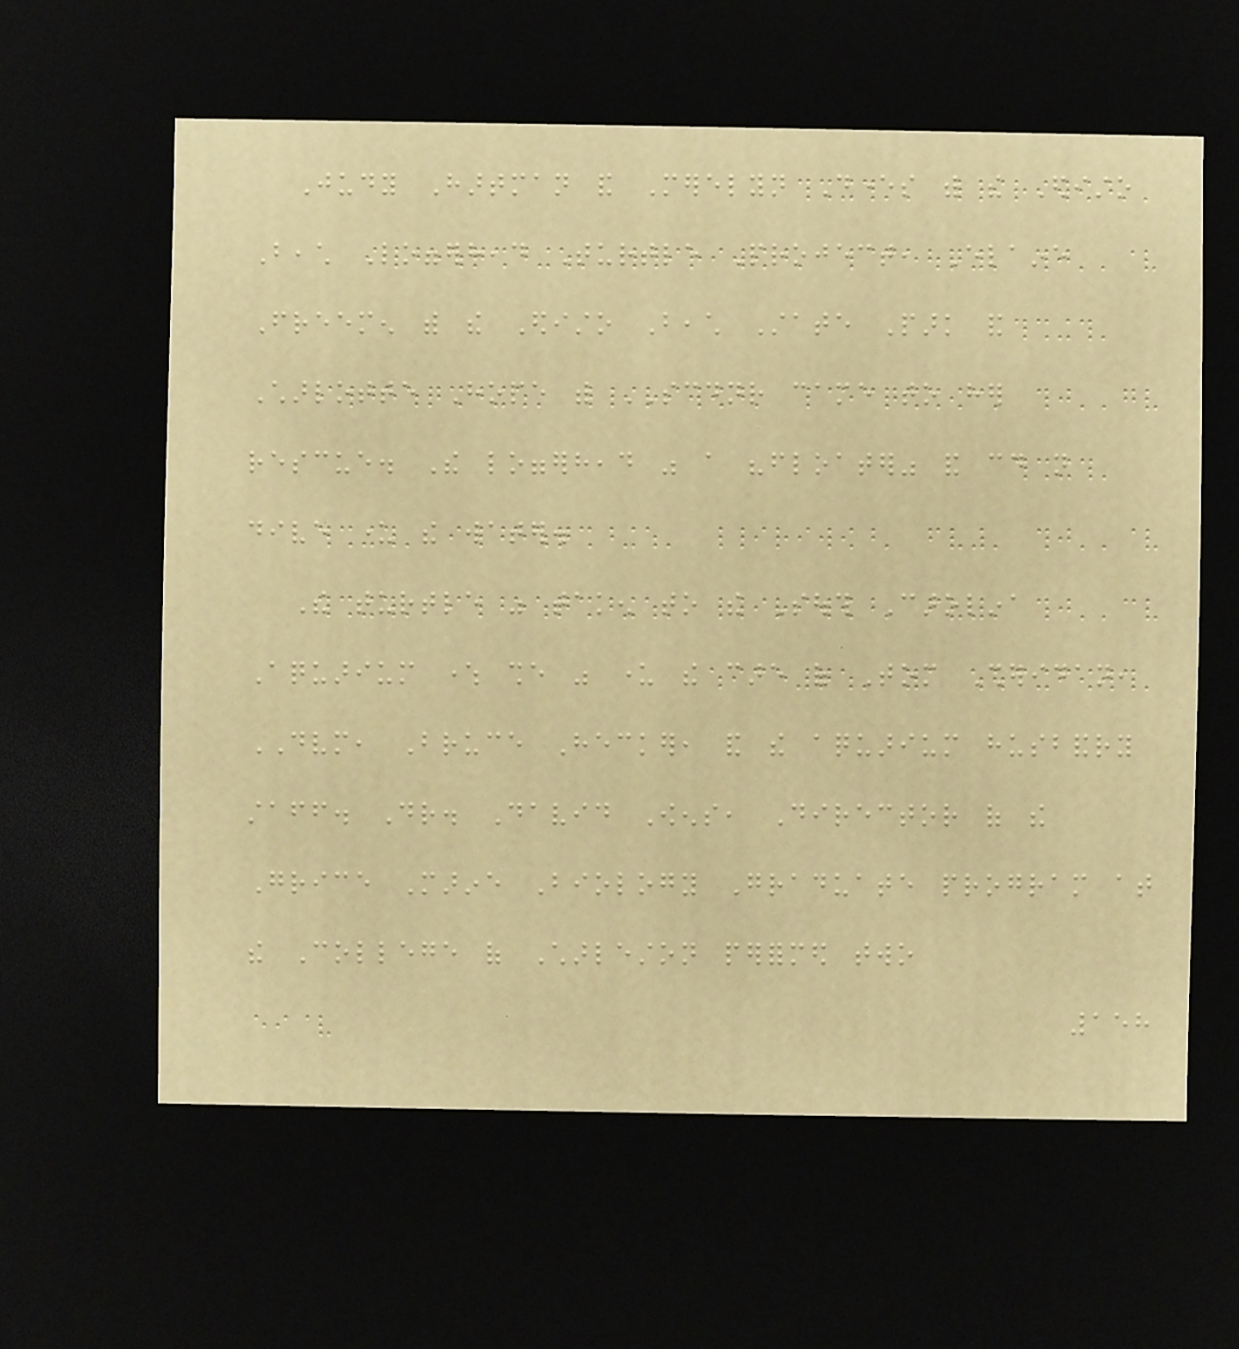Judy Hartman and Merelyn Devers with the Edisto
Beach Loggerhead Turtle Project, Elaine
Freemen with the Edisto Beach State Park and
Charlotte Hope with SCDNR came to her
rescue. The loggerhead was a "floater" and could not
dive under the water.
The turtle was taken to the South Carolina
Aquarium where she was under the care of Tom Sheridan,
DVM, Bruce Hecker, and the aquarium husbandry
staff. Dr. David Owens, Director of the
Grice Marine Biology Graduate program at
the College of Charleston performed two
158
